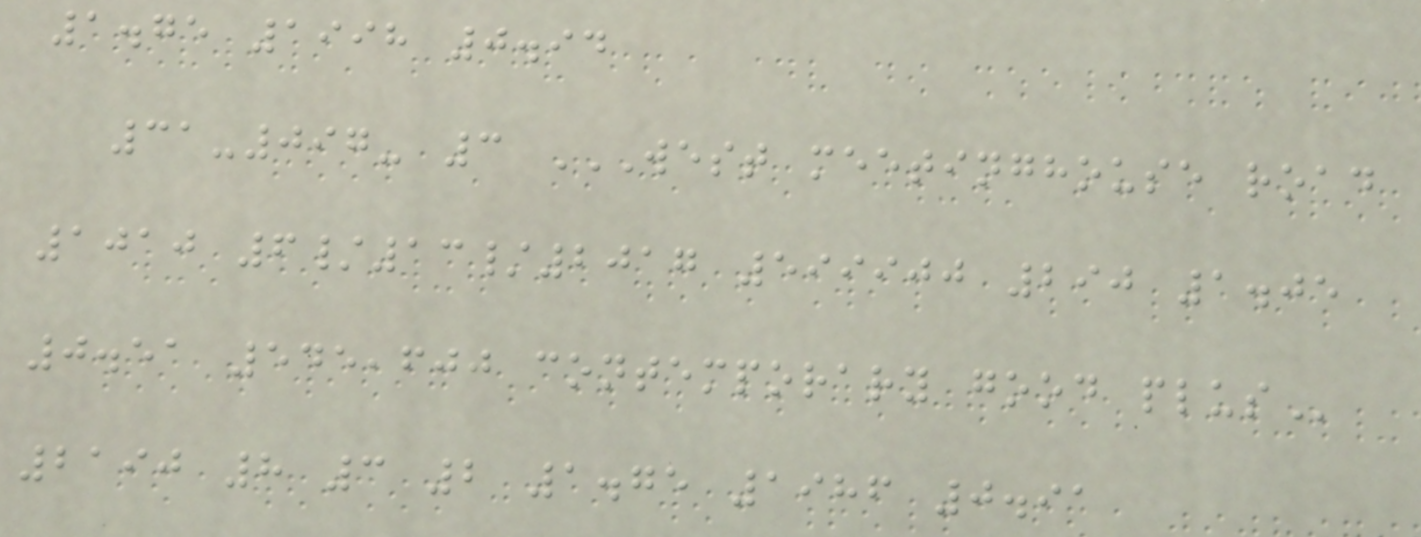1.75 1998 0.94
31-097- 3 WEST MEETINGHOUSE ROAD
1010 6/13/2017 599900 290 1.05
0.51 545,600 CONTEMPORARY GOOD PLUS
2190 8 3 2 1.75 1986 0.91
